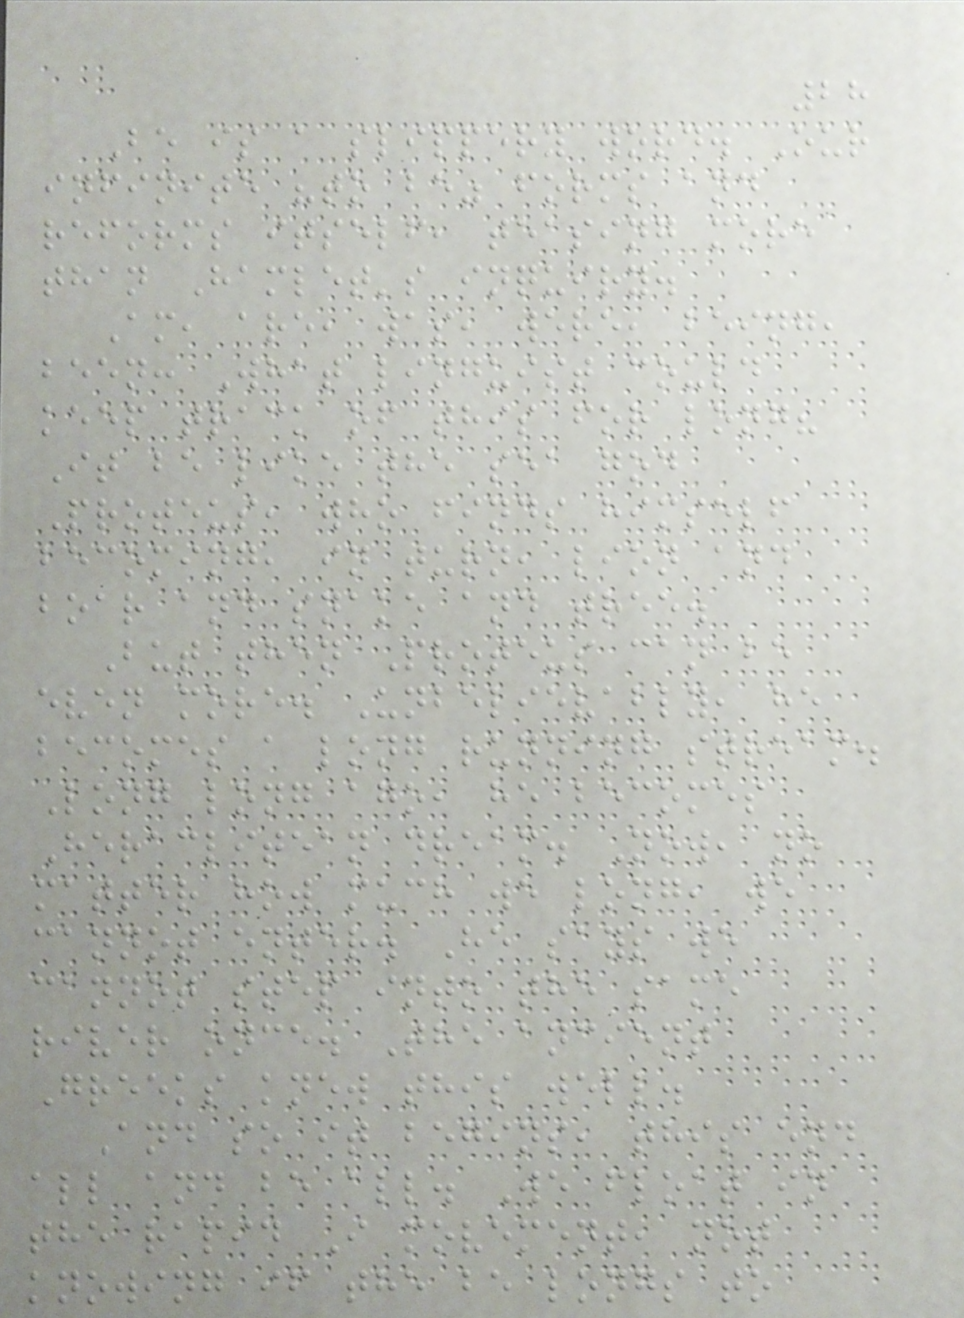28
Be is a slippery word. Our
infinite "to be" forms and
reforms itself, teasing more
than Hamlet's inquiry.
Am, are, was, were, being,
been: What linguist could
keep track of this for long?
It be like the sea god
Proteus, who finds himself
becoming, in turn, lion and
boar and snake and tree.
But then Proteus can be
even more. Unbelievably, he
becomes a long running stream.
Long long ago, he becomes
Heraclitean dream. Now, no
matter how much we long, we
cannot enter. He says we
cannot step into the same
river once. The ancient
Greeks knew this well.
And so it begins, this end
all and be all. We float in
the rapid I movement, not
knowing if the be longs to
